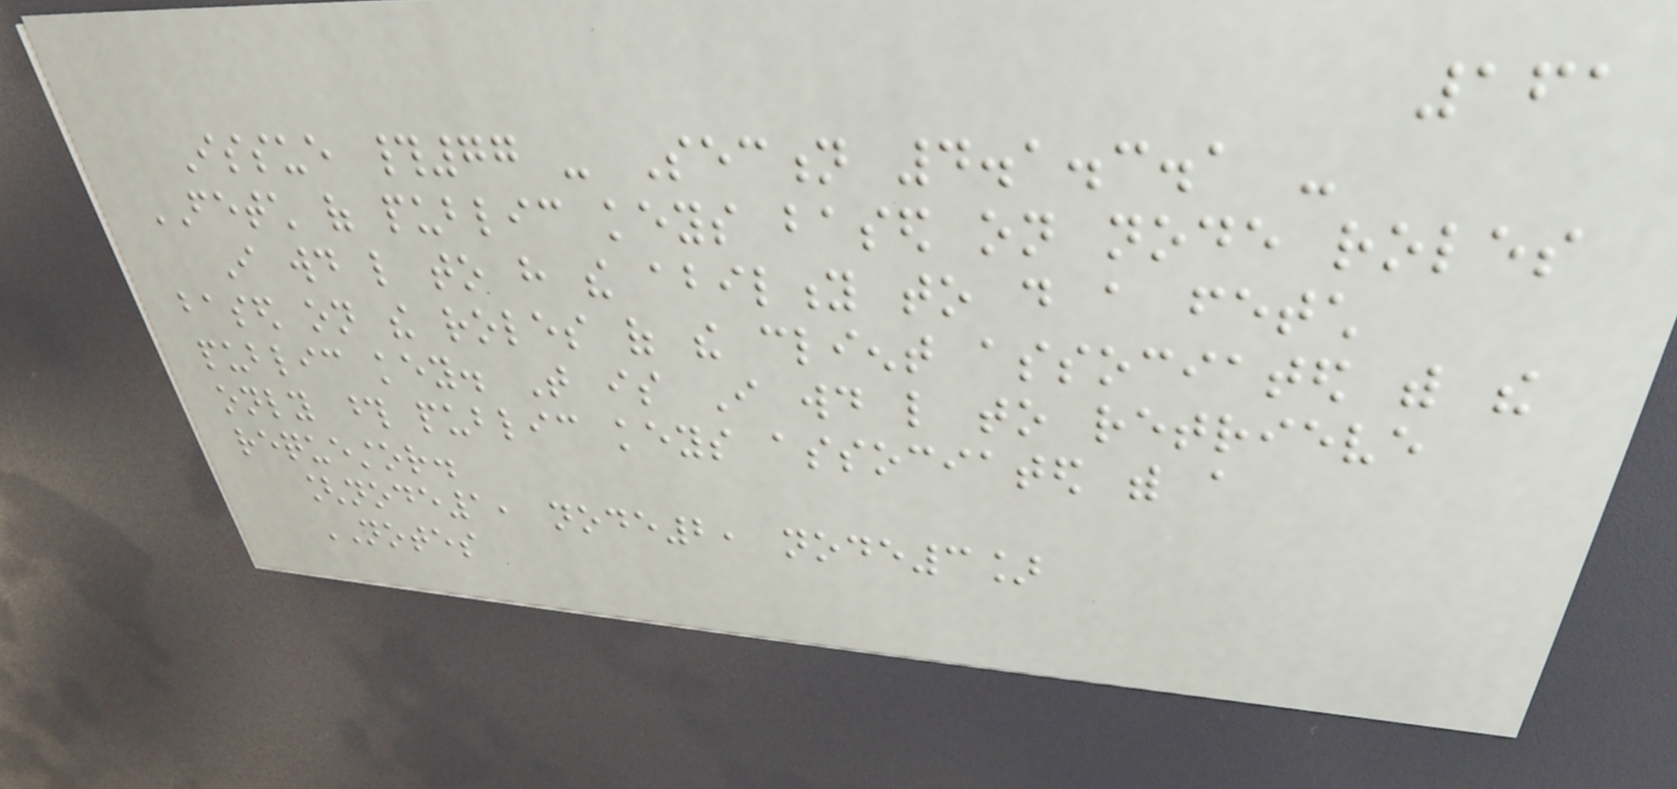161
Issue #77 - Section 4.1.3.1 -
FETCH of public keys based on node roles
I would like to have the ability to do a fetch
based on the roles of the client associated with the
public key. That is I would like to retrieve
only those public keys associated with a
requestor.
[node1, node2, node3]
NOTES
